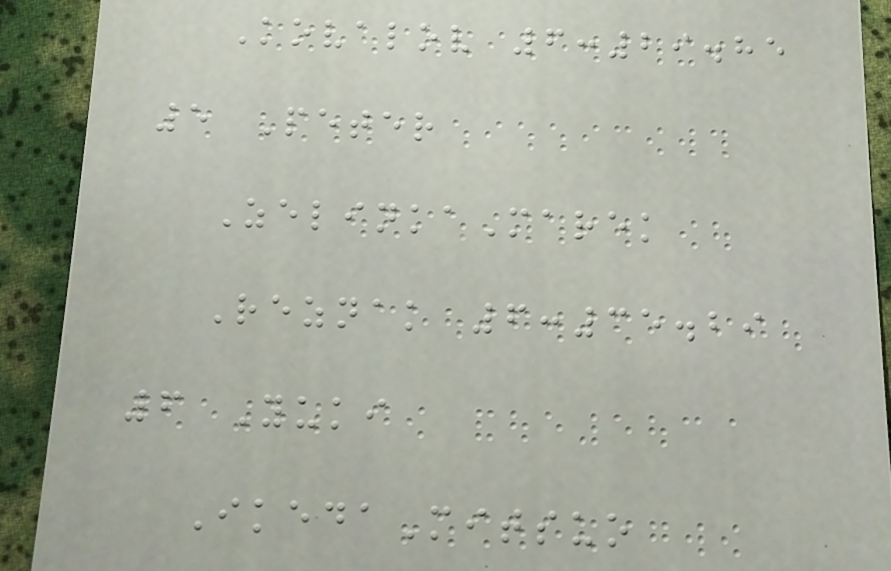Kovalov 6:29.85
5 Peter
ZelinkaMarek
Reznak 6:35.29
6 Yuki
IkedaMitsuo
